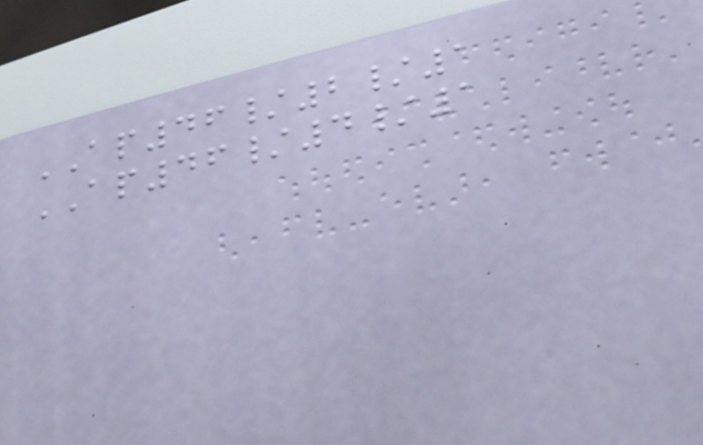AP46/2/1
AP46/4/1
